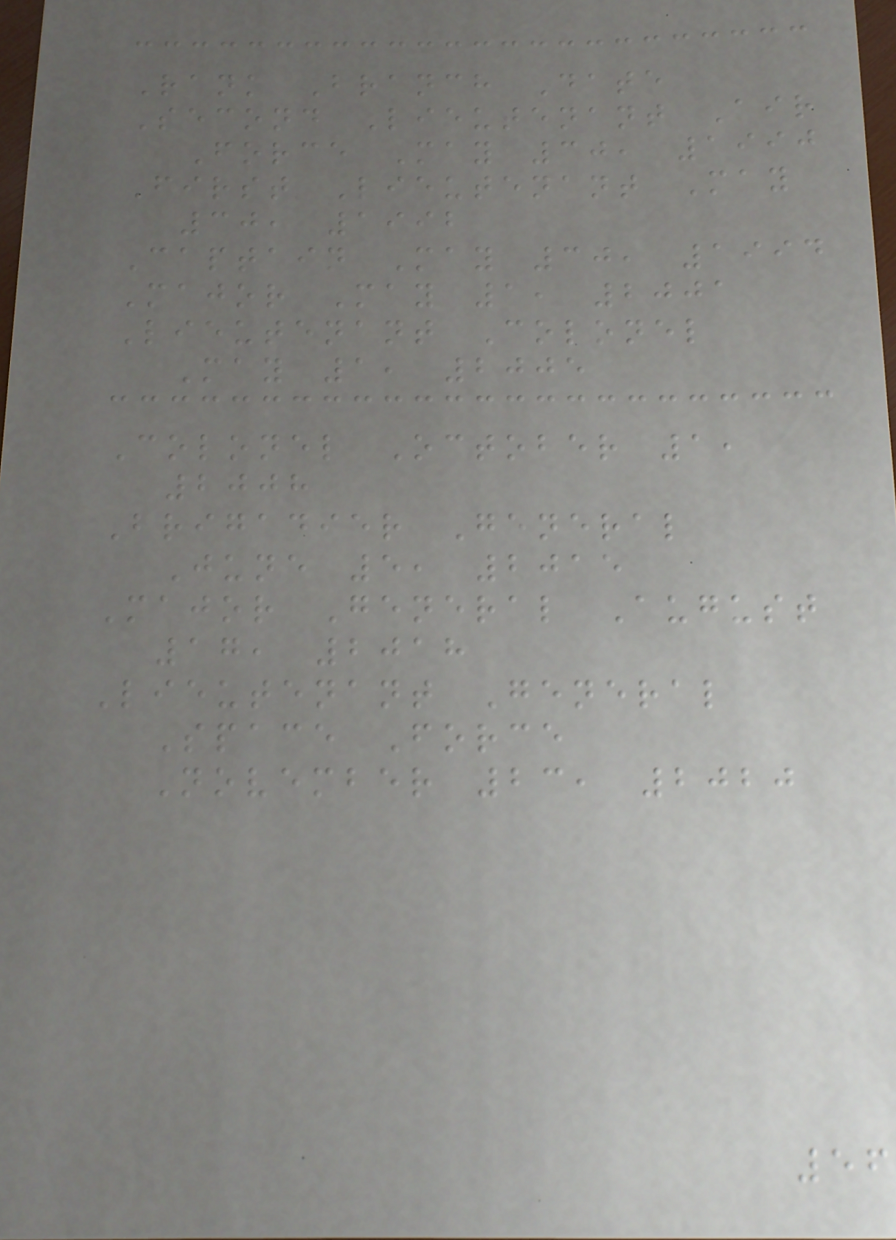Rank Branch Date
Second Lieutenant Air
Force May 30, 1990
First Lieutenant May
30, 1992
Captain May 30, 1994
Major May 1, 2001
Lieutenant Colonel
May 1, 2005
Colonel October 1,
2008
Brigadier General
June 5, 2015
Major General August
17, 2018
Lieutenant General
Space Force
November 23, 2020
56
